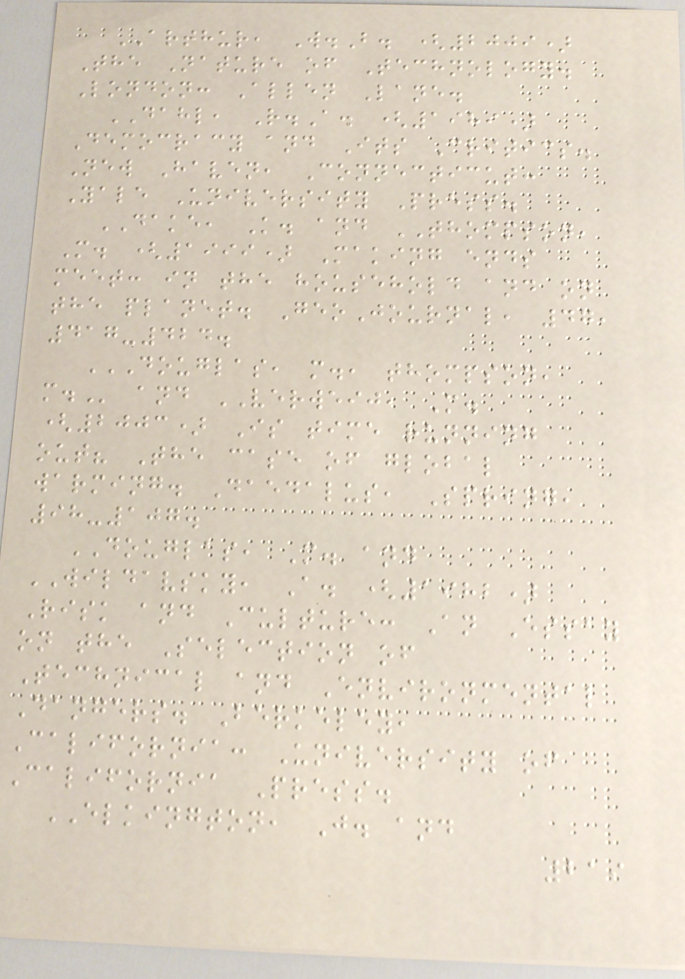ARTHUR, W.B. (2009)
The Nature of Technology.
London: Allen Lane.
DAHL, R.A. (1989)
Democracy and Its Critics.
New Haven, Connecticut:
Yale University Press.
DAKE, K. and THOMPSON,
M. (1999) Making ends
meet: in the household and on
the planet. GeoJournal, 47,
417-424.
DOUGLAS, M., THOMPSON,
M. and VERWEIJ, M.
(2003) Is time running
out? The case of global
warming. Daedalus, Spring,
98-107.
DOUGLAS, M. and
WILDAVSKY, A. (1982)
Risk and Culture: An Essay
on the Selection of
Technical and Environmental
Dangers. Berkeley,
California: University of
California Press.
ELKINGTON, J. and
219
